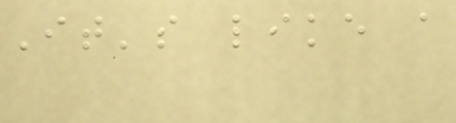It's like a
